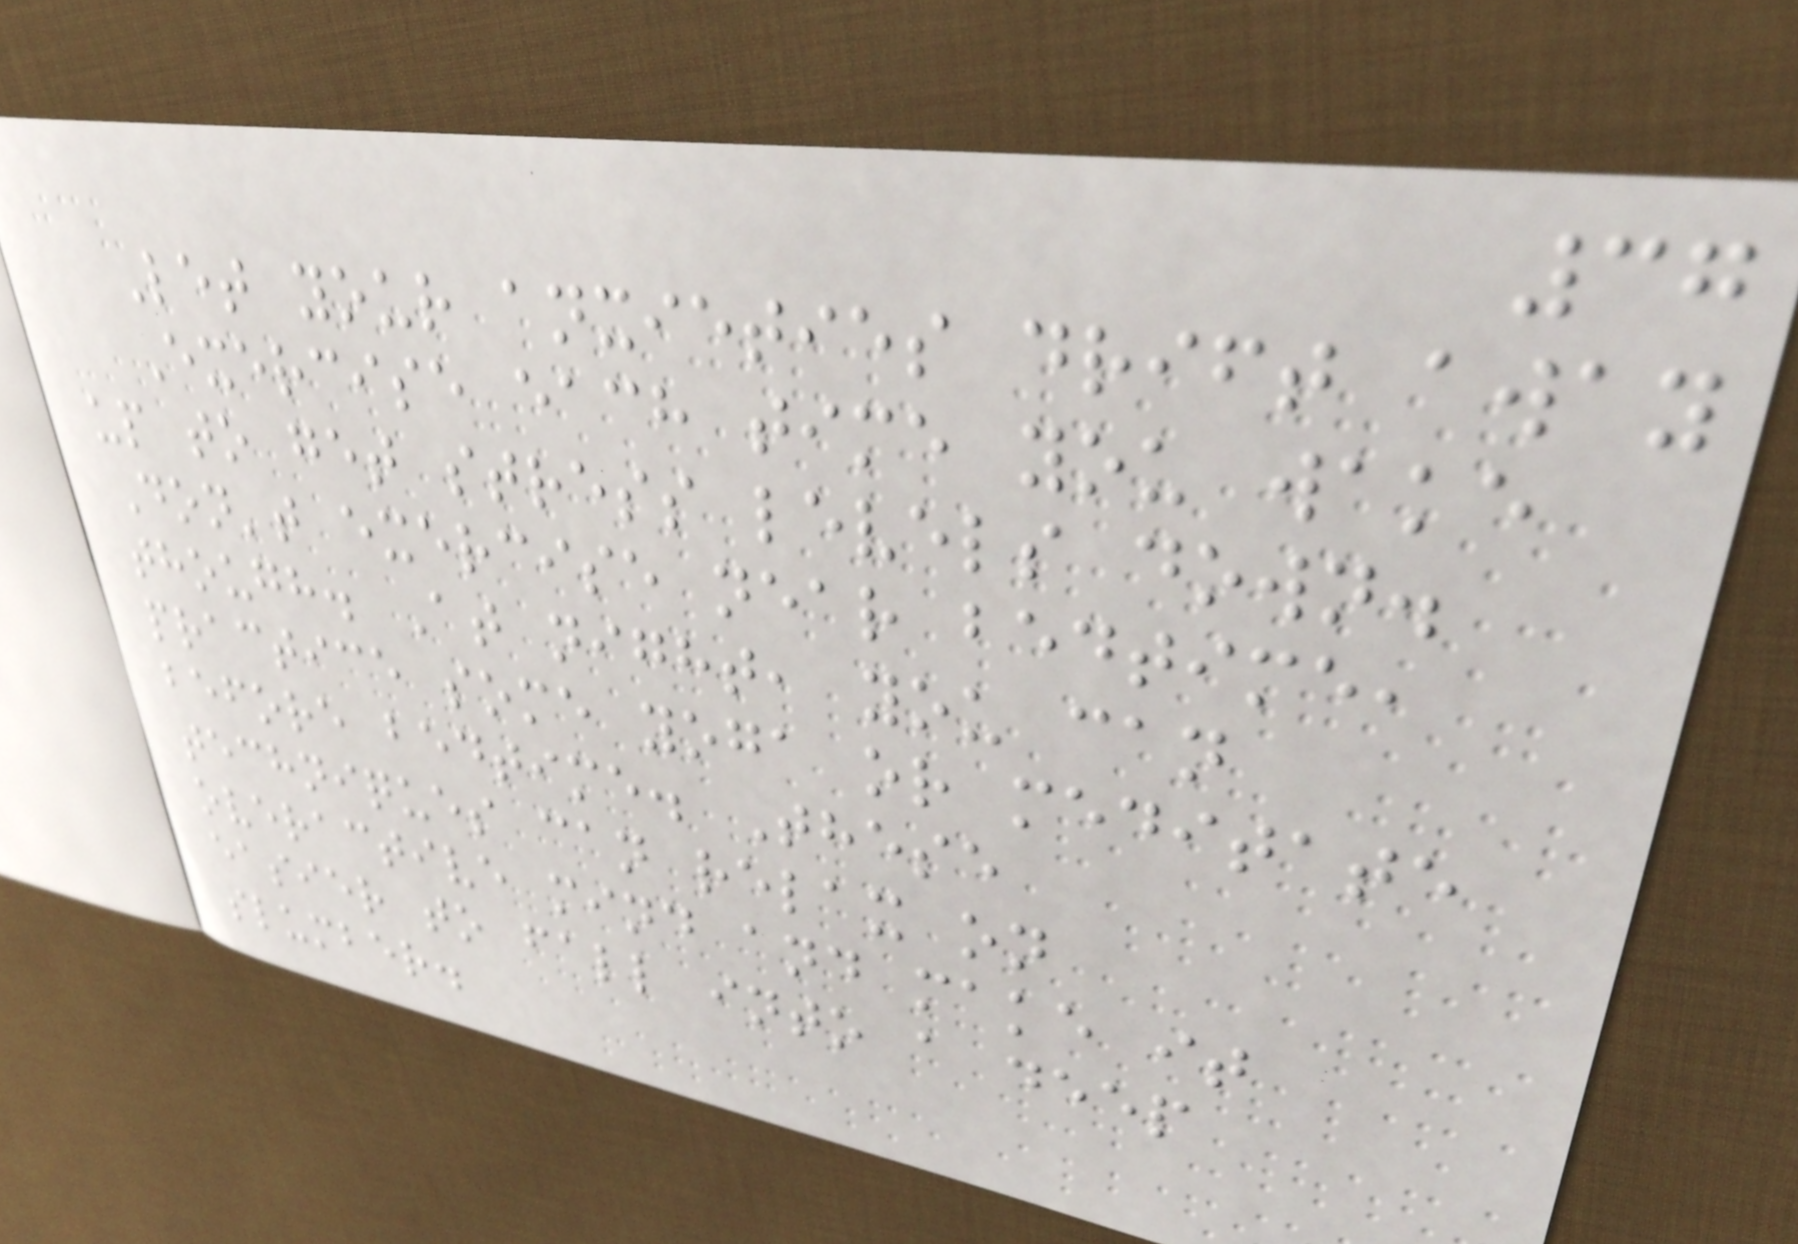37
Let your anxieties drift away
Exercise each time you wake
up to get stress levels down.
Don't exercise near bedtime,
though. At night, you can
practice some yoga or meditate
before bedtime. These
techniques can relax on
overactive mind and make it
easier to fall into a deep
slumber.
